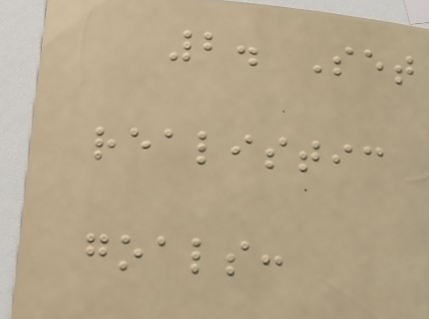2. Set
realistic
goals:
